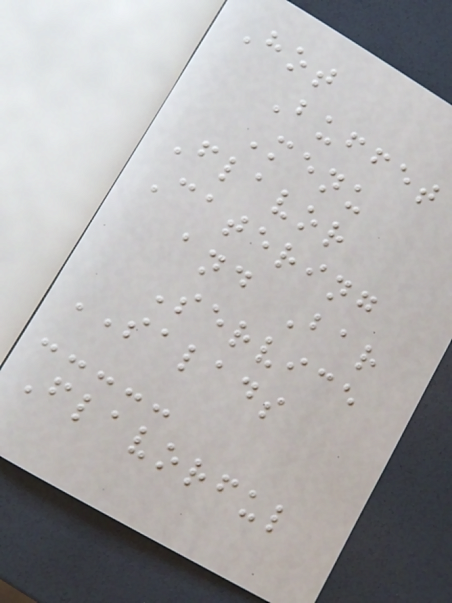Hot
Buffet
Menu
Flavor
Catering
and Bar
Service
SALADS
Flavorful
